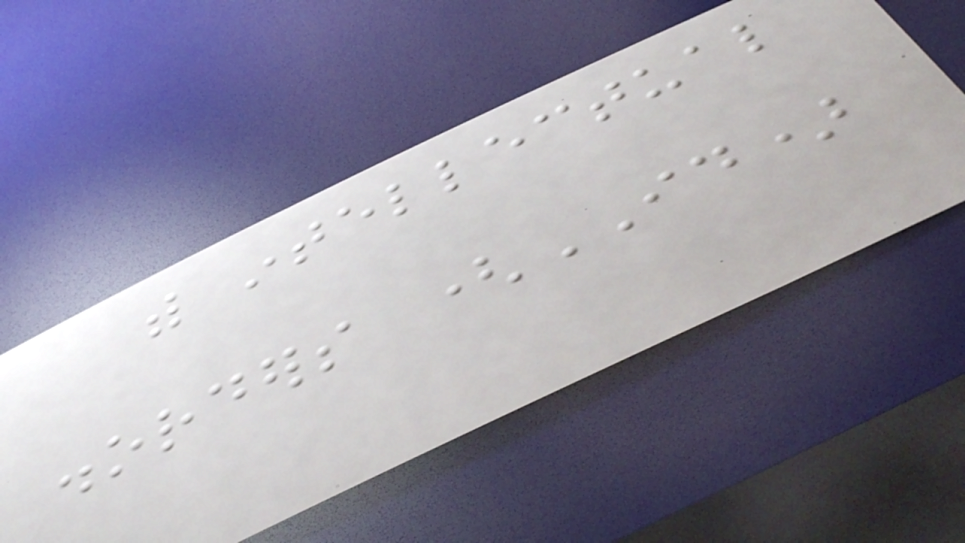with intellectual
disorders (ID)
